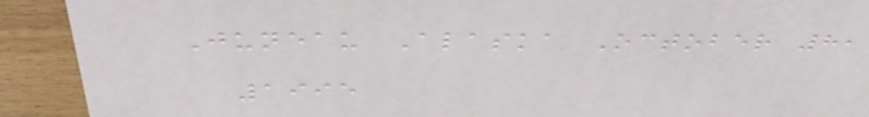Juneau Alaska October 8,
1995
